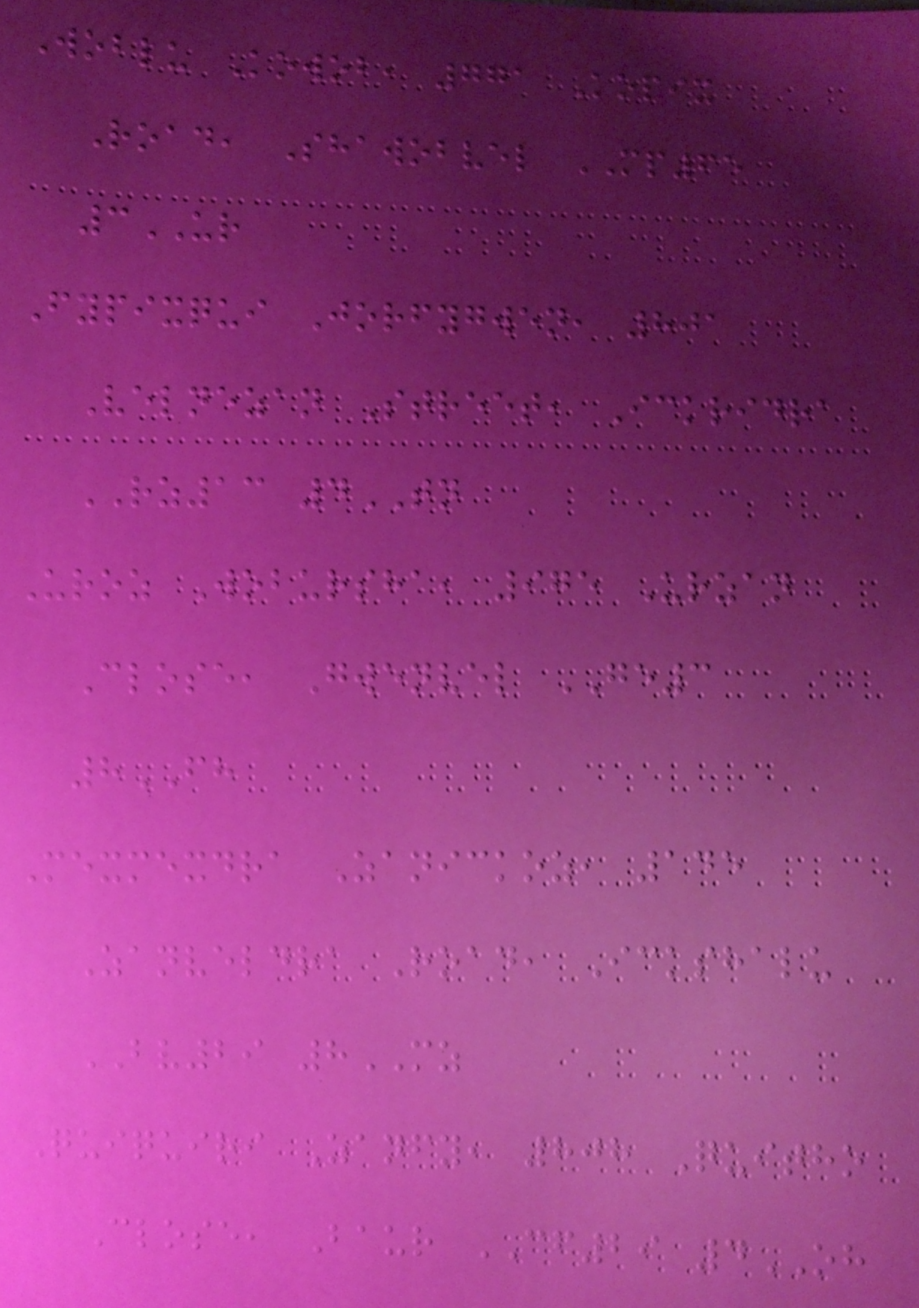Woblu Kowob, 771 Kopix
Road, Shawobvel MP65
3UR
Fypixqui Jorfygwen, 801
Velnezan Street, Ickridra
RZ13 4TN
Uroz Wobursha, 975 Urzan
Close, Gwenvel GE3
8FH
Mexmexdra Zanickoz, 145
Zanveldra Road, Ickshalu
BV29 8MZ
Quiquiri Zanfy, 808 Quitho
Close, Baur CF29 4OH
